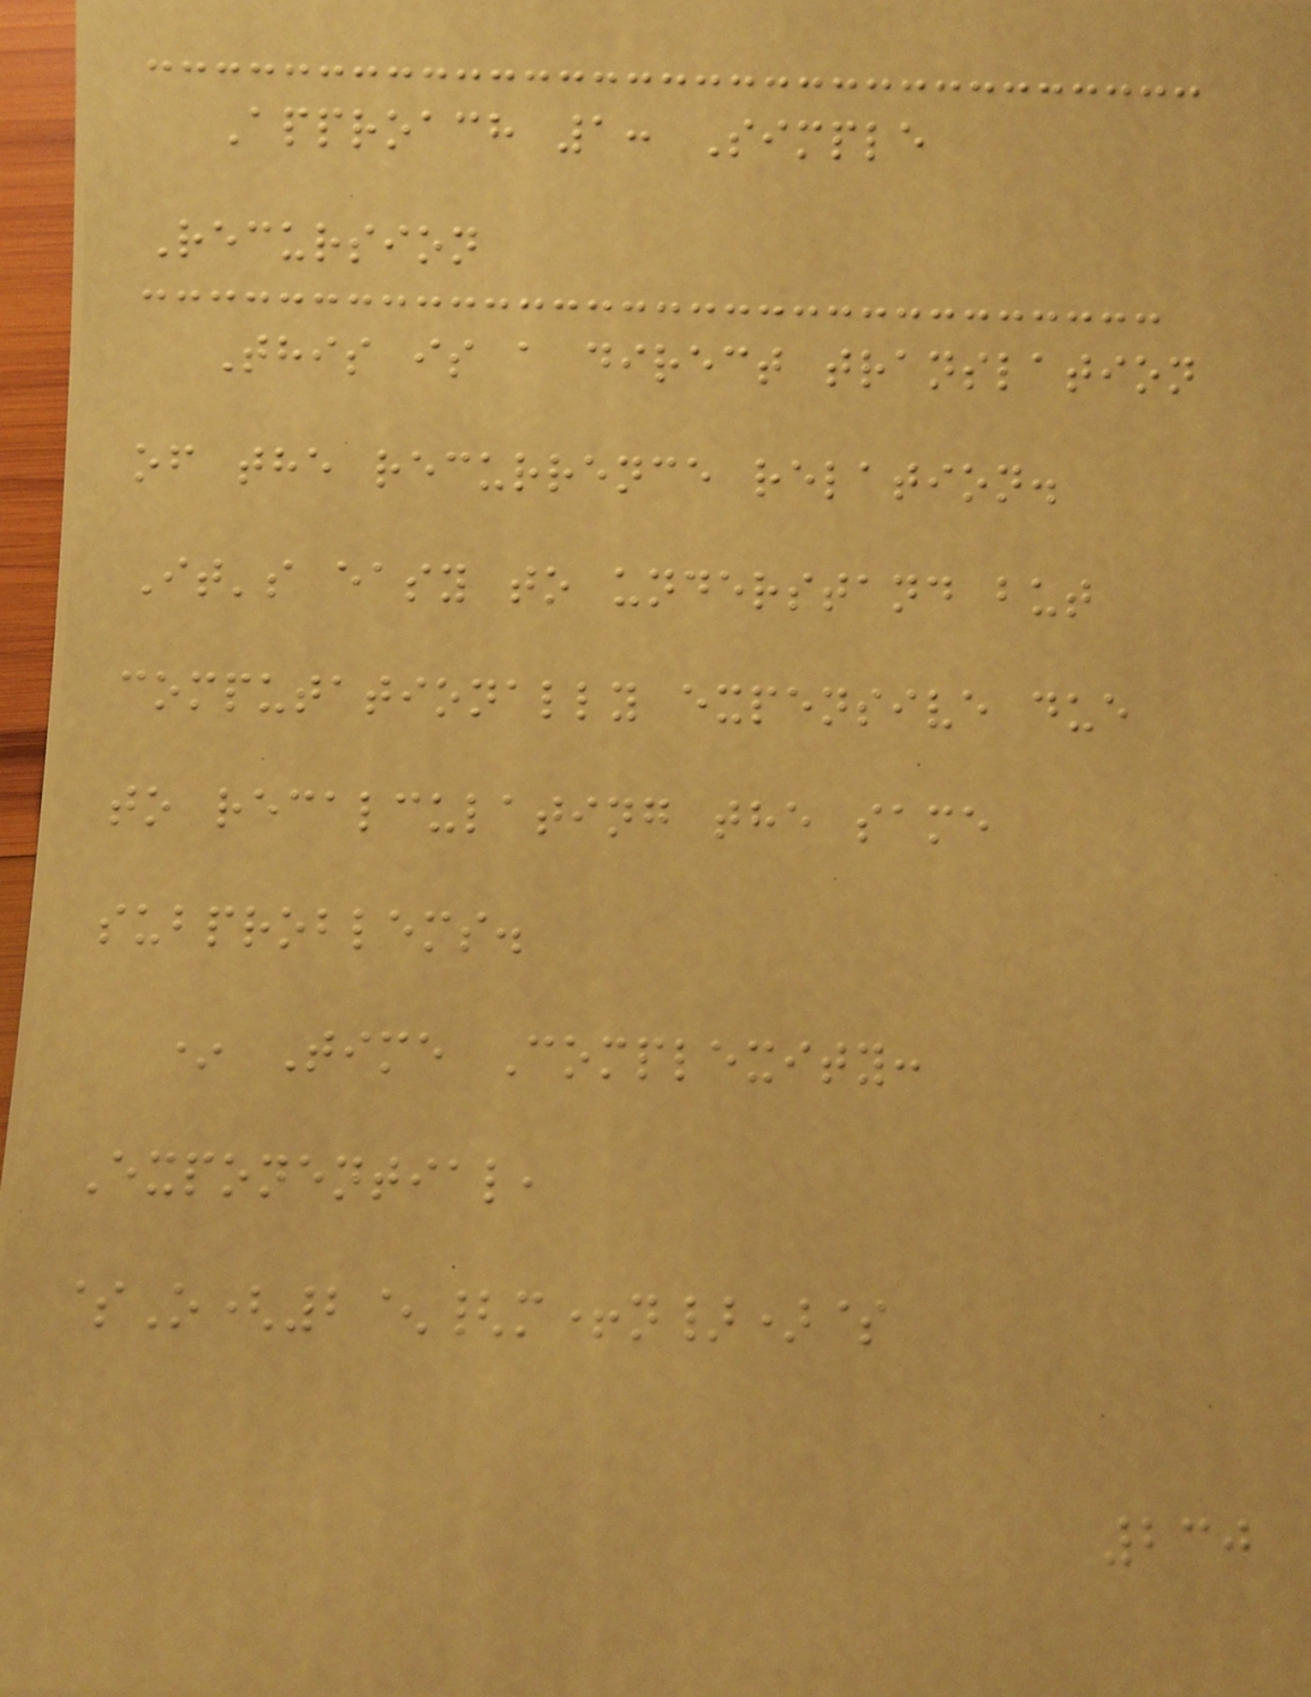Approach 1: Simple
Recursion
This is a direct translation
of the recurrence relation.
It's easy to understand but
computationally expensive due
to recalculating the same
subproblems.
* Time Complexity:
Exponential,
$O(2^{m+n})$
230
